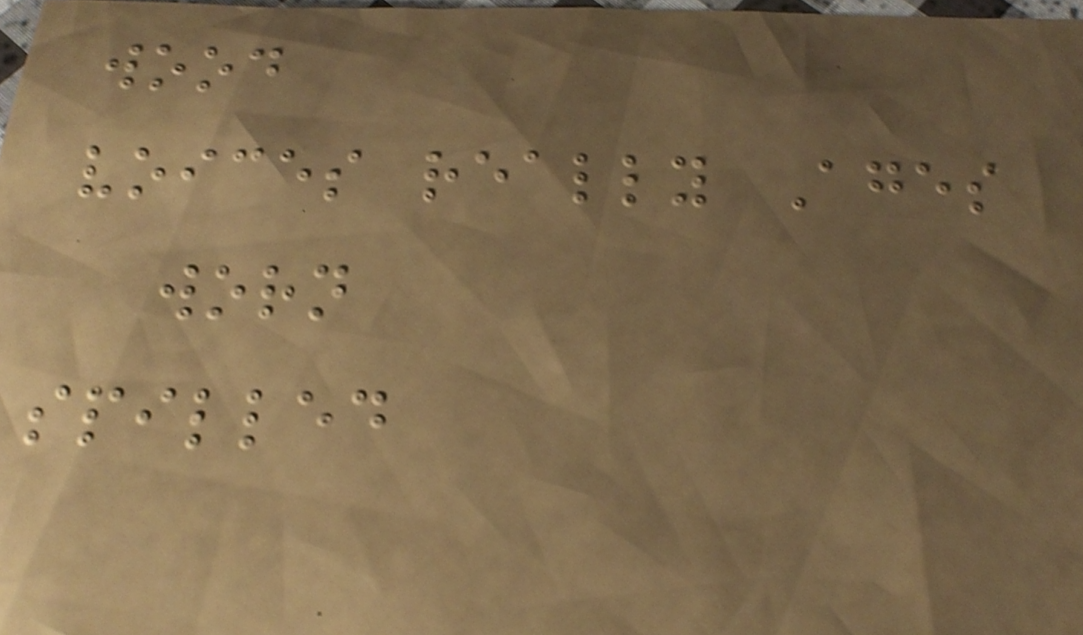wood
voices really Ages
worn
spilled
